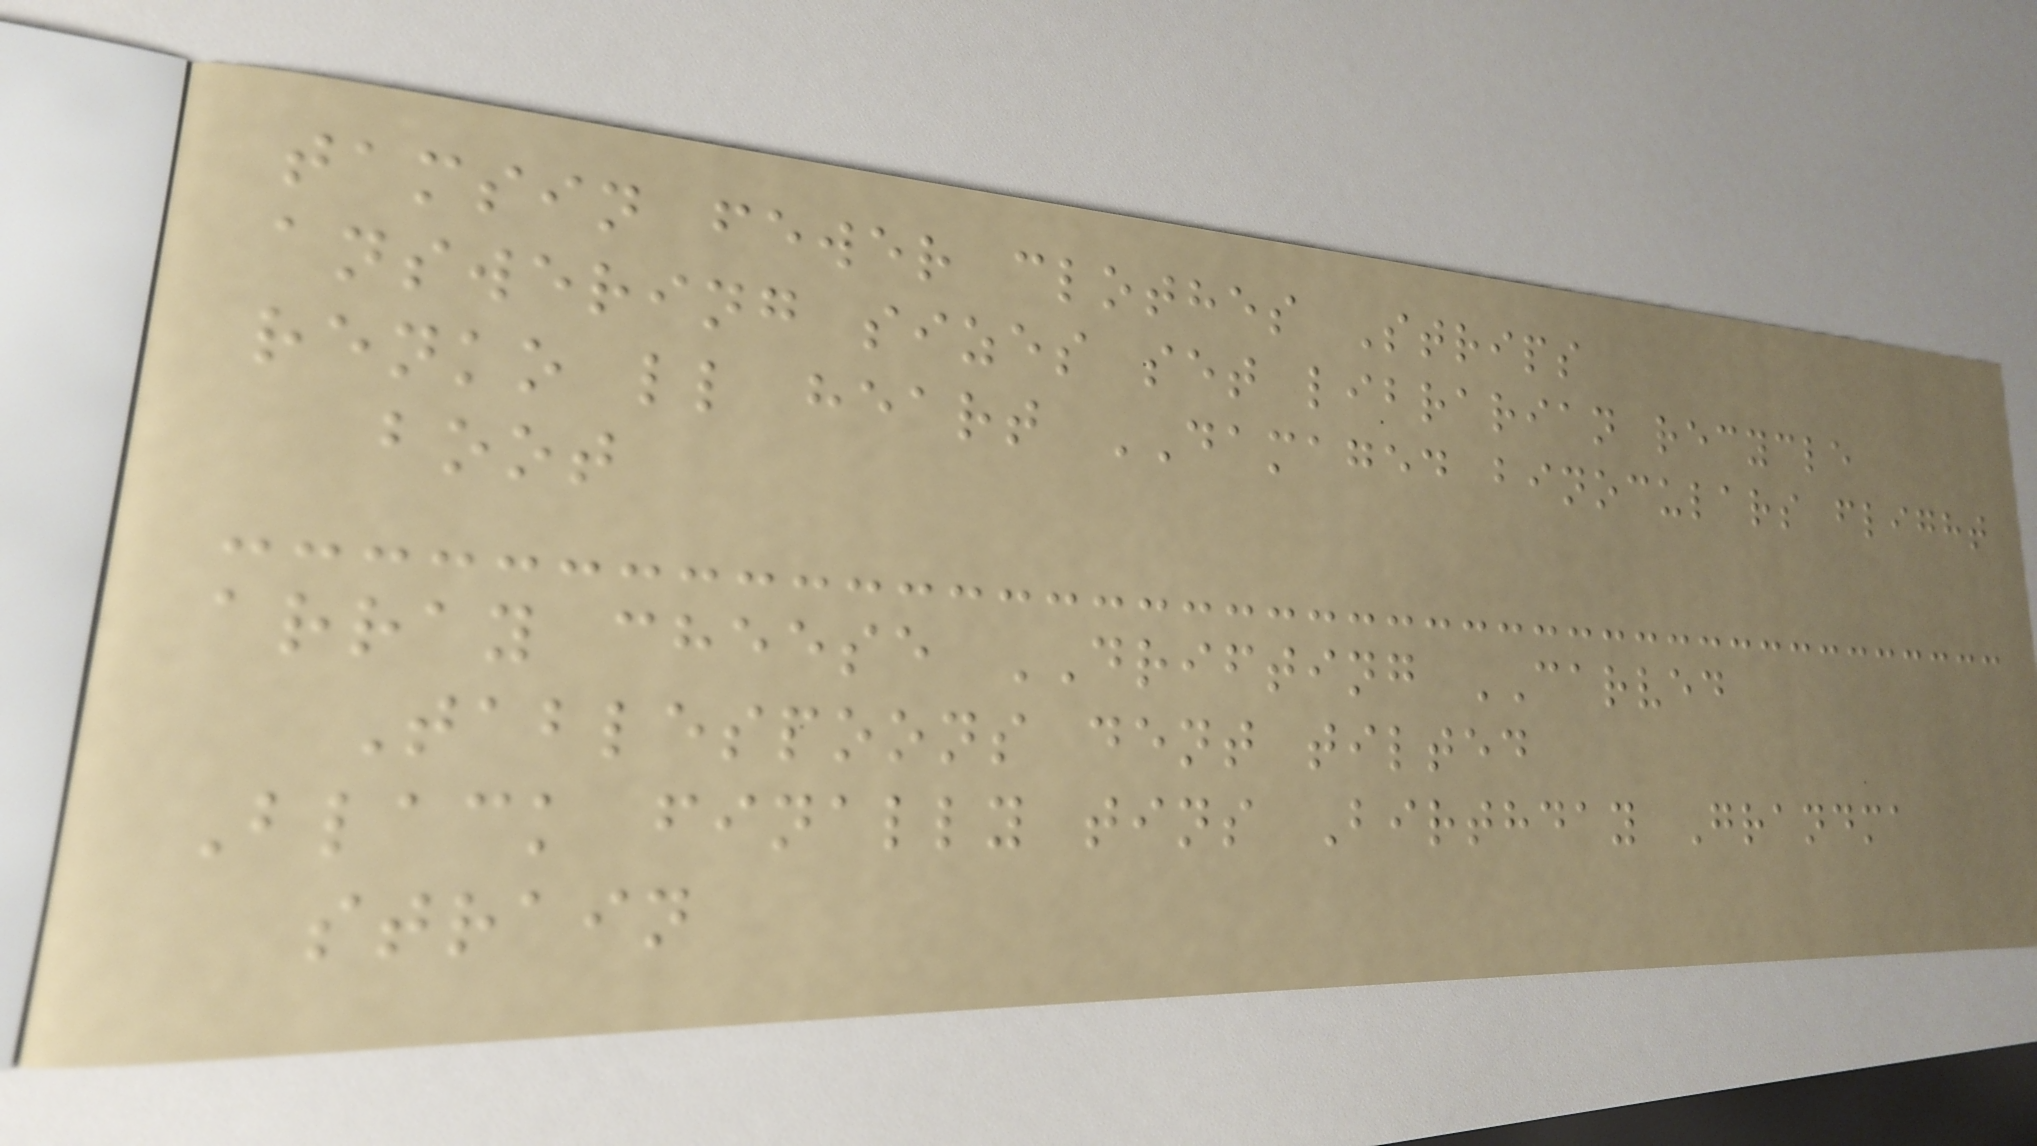tamsin fewer clothes Strips
answering sizes set librarian recycle
renko ll heart DAMAGED binoculars flight
boot
array cheese DRIFTING CARVED
Tablespoons dent tilted
Black finally tins Birthday Grandma
strain
